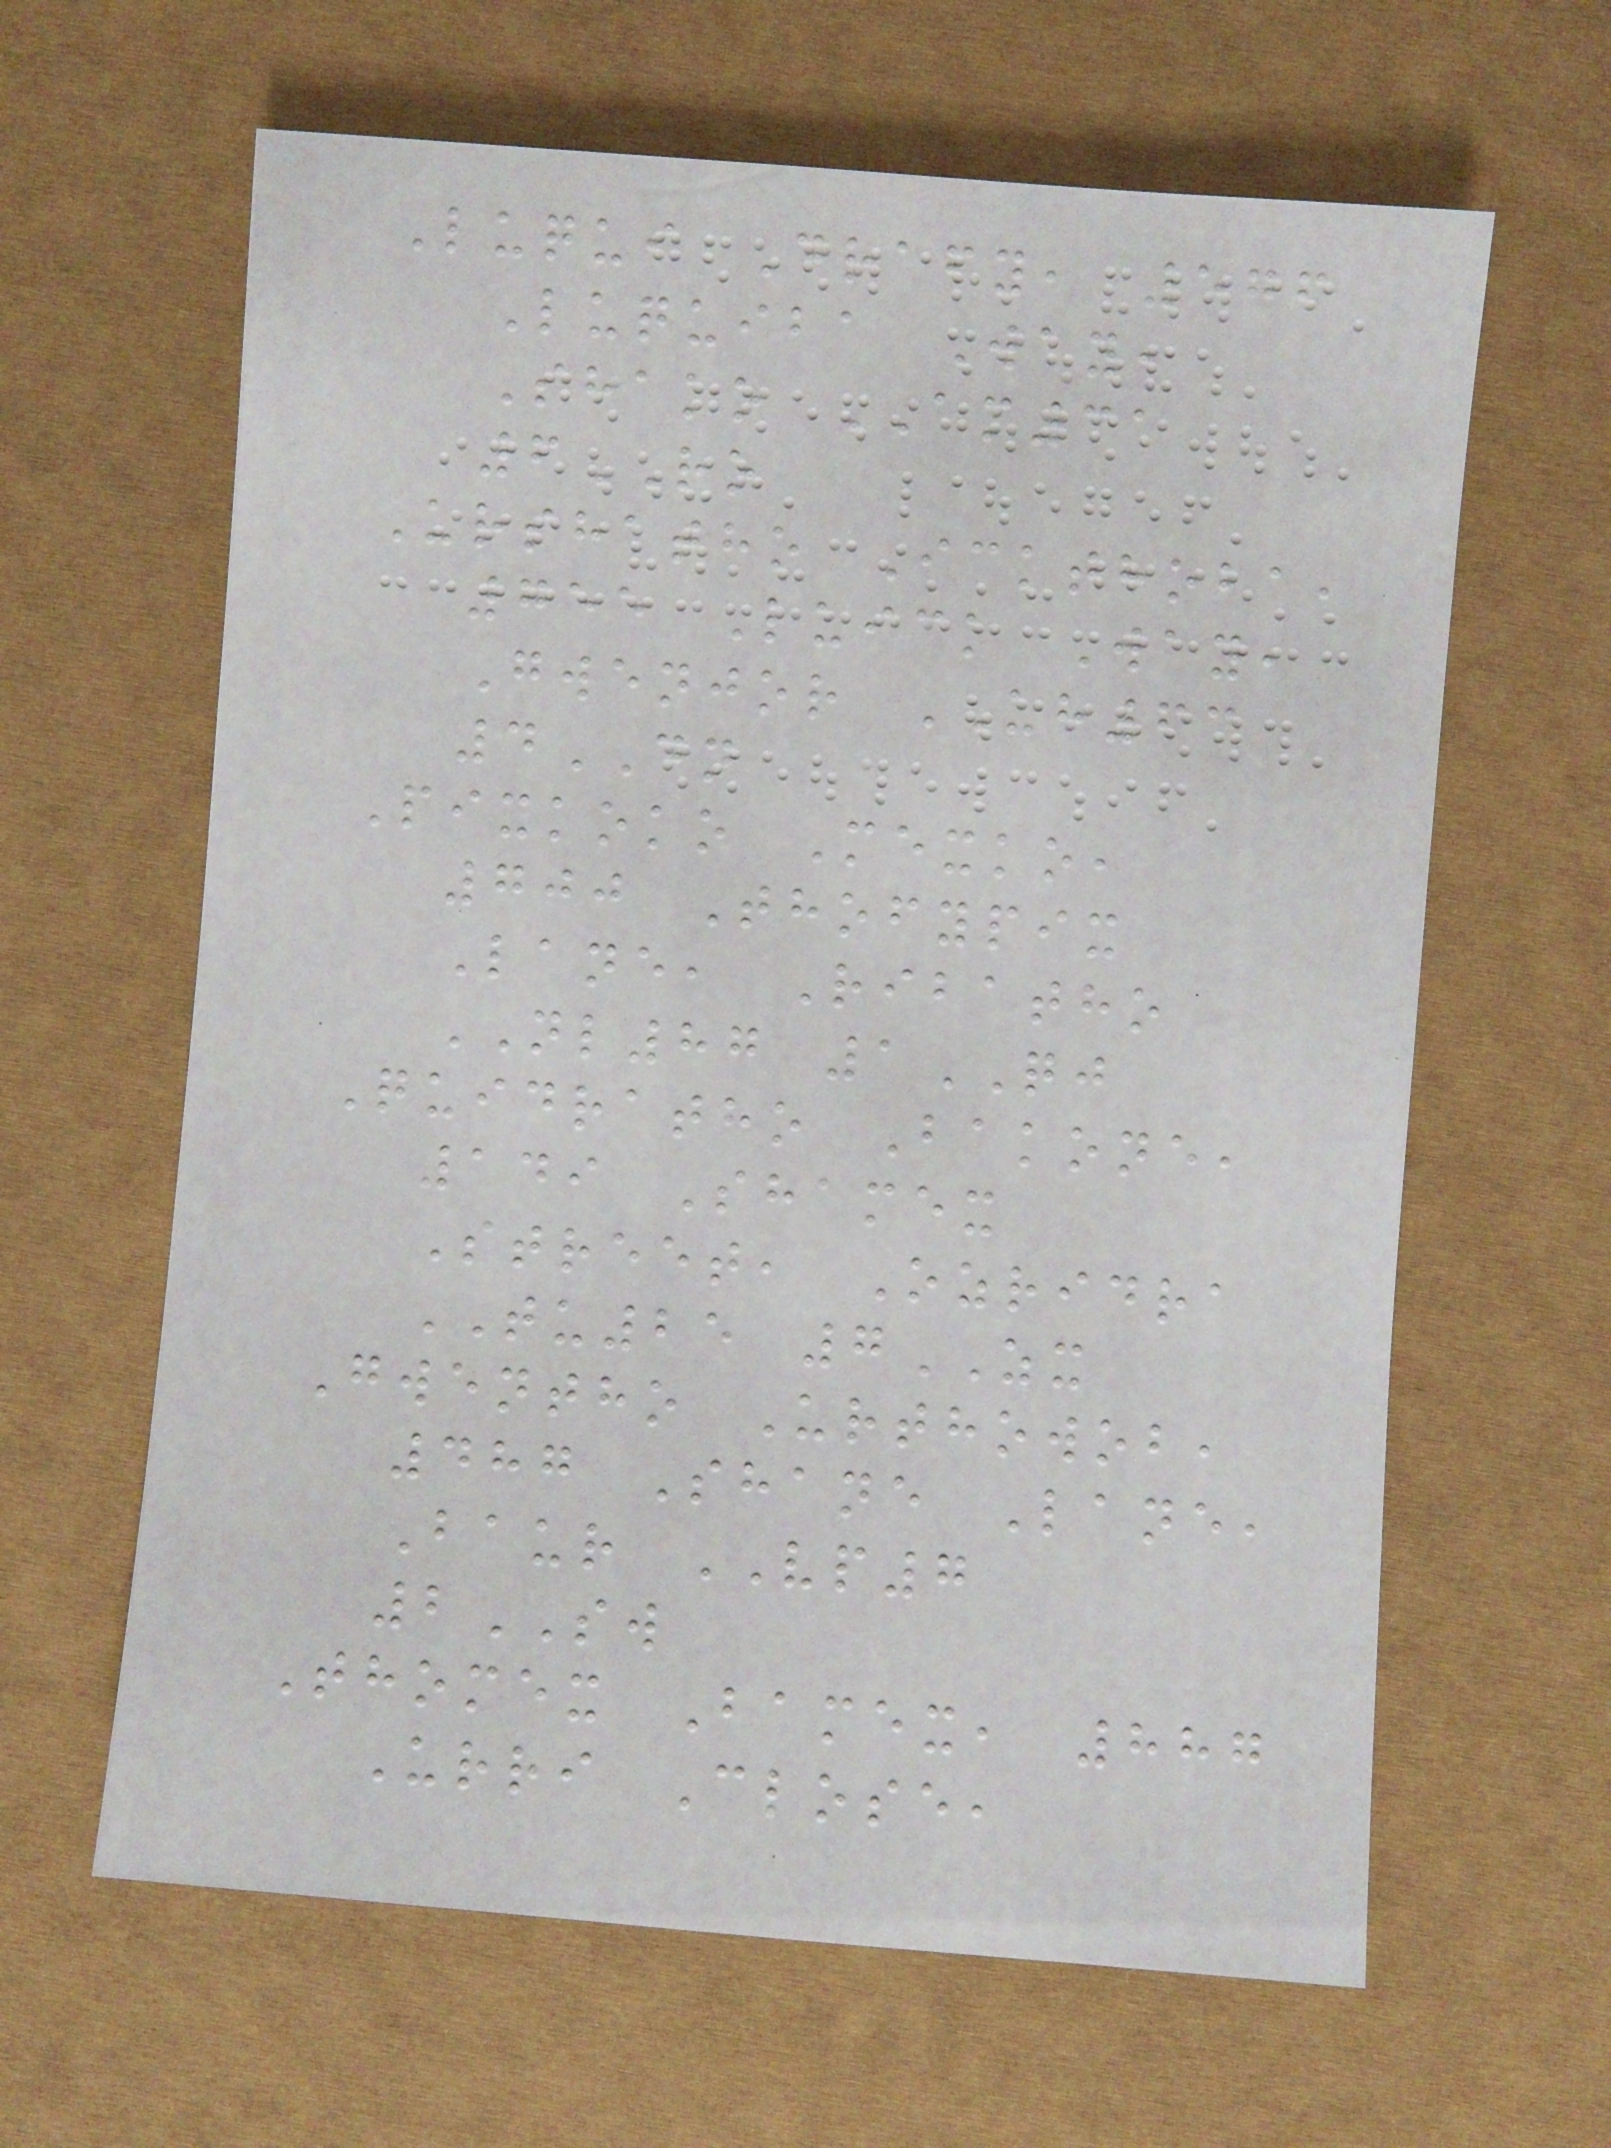Luqui Drafy, 576
Luquiba Way,
Shako AM31
6RO
Urshatho Ickthoba,
755 Luick Way,
Gwenjor UH63
4DN
Pixkoko Mexko,
700 Thofypix
Lane, Ribatho
NL87 1QJ
Quidratho Bakone,
149 Shamex
Street, Ozridra
TU25 7ZX
Gwentho Urthowob,
487 Shane Lane,
Baur VP7
2SW
Thomex Bamex, 887
Urri Close,
